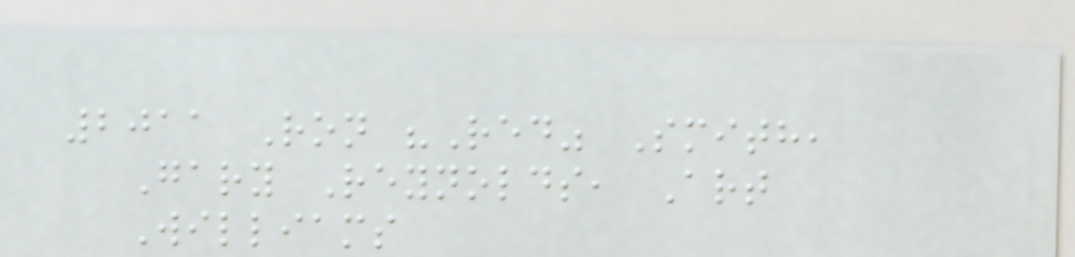2011 Ron "Red" Smith,
Gary Reynolds, Art
Williams
